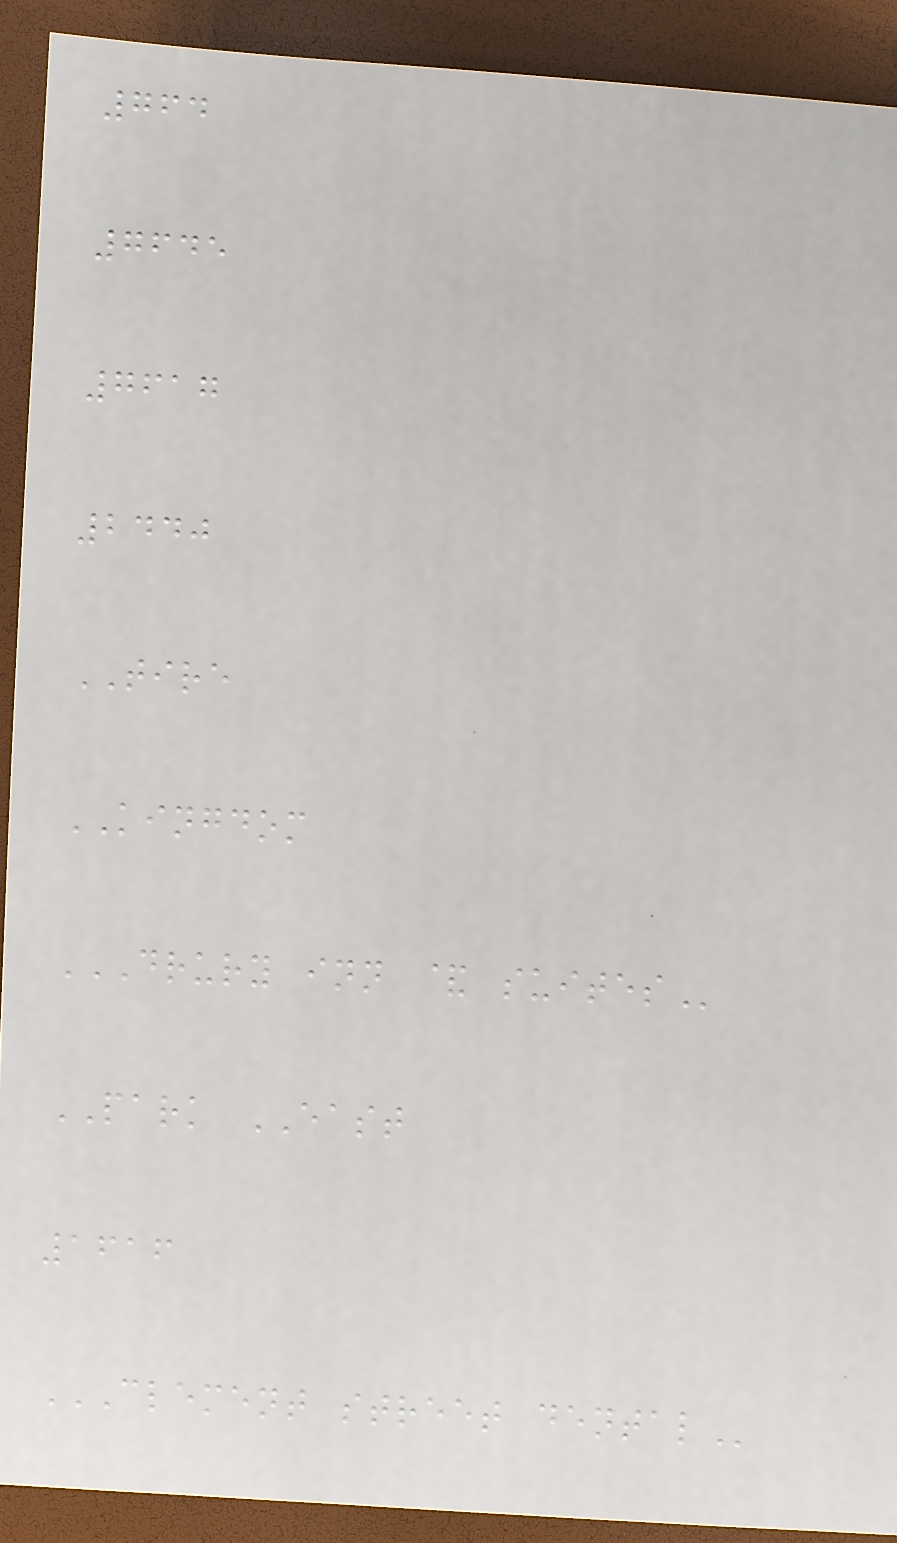764
7645
7617
2440
TIRE
KINGDOM
DRURY INN & SUITES
PARK EAST
1616
CLEMENT STREET DENTAL
